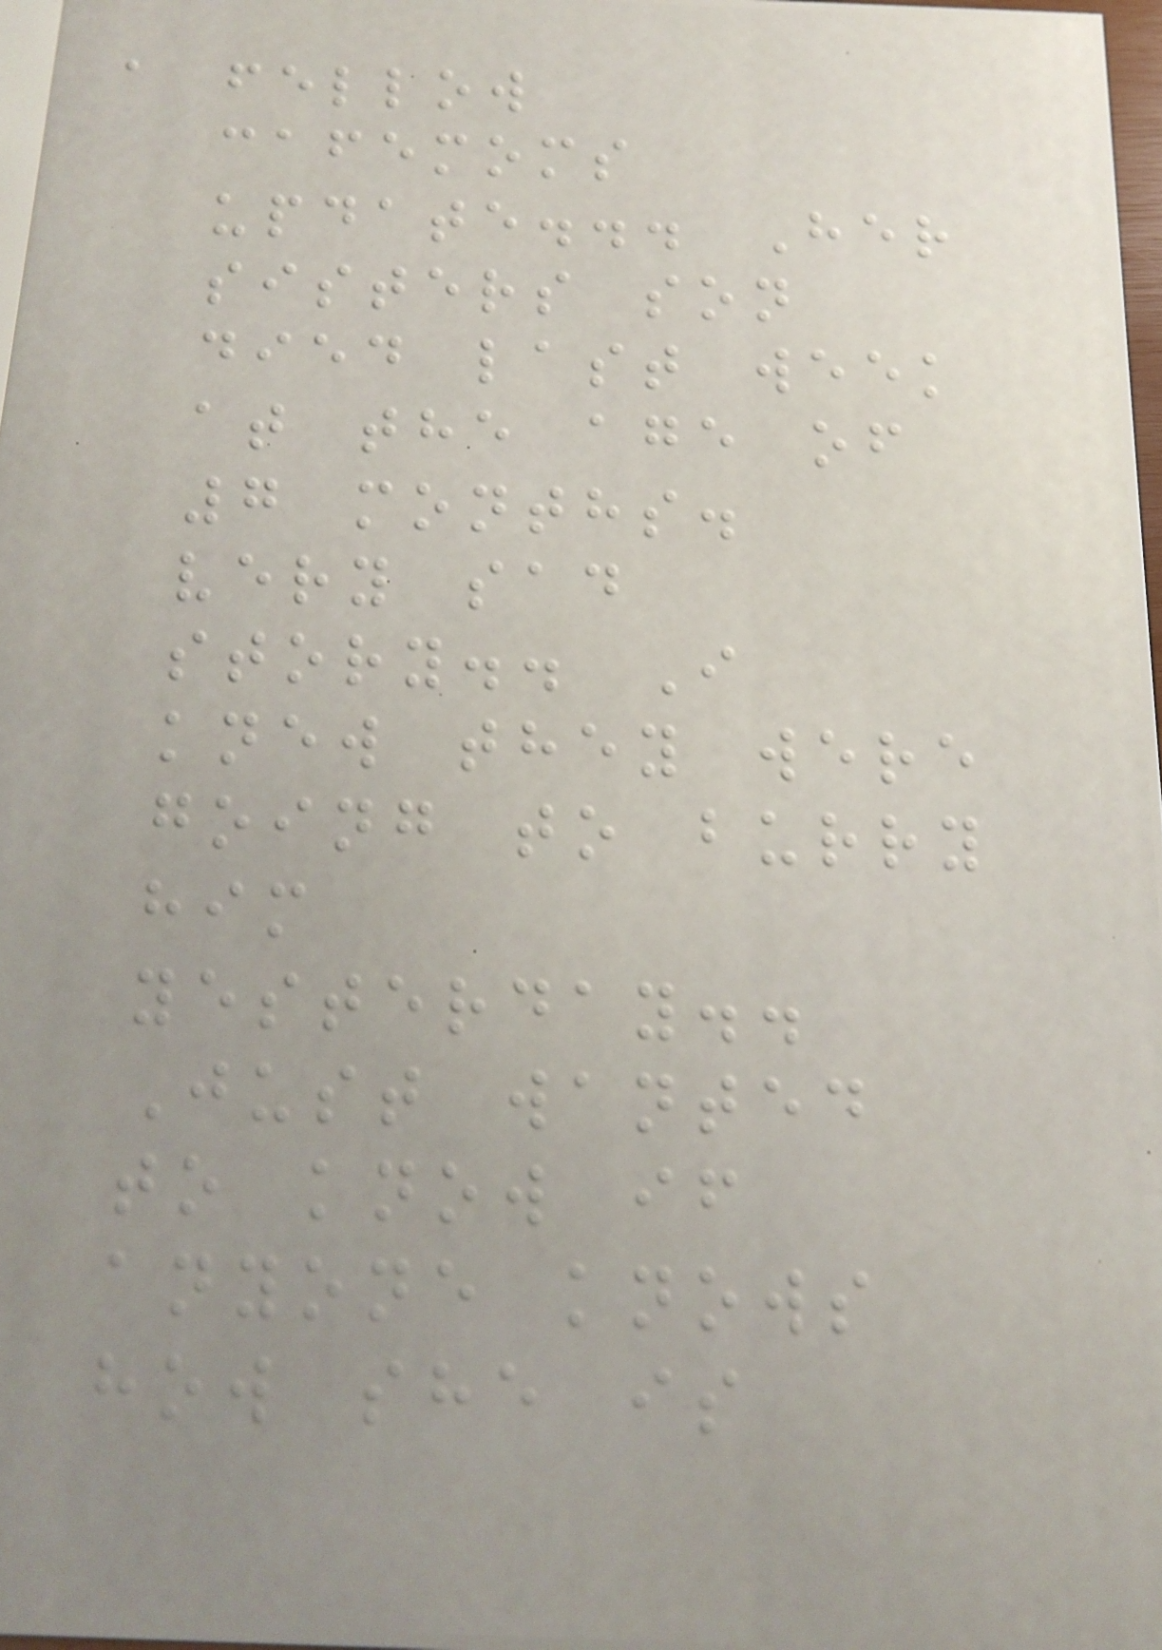a fellow
cafemoms
update... Her
sisters son
died last week
at the age of
7 months.
very sad
story.. I
knew they were
going to burry
him
yesterday..
Just wanted
to know if
anyone knows
how she is
